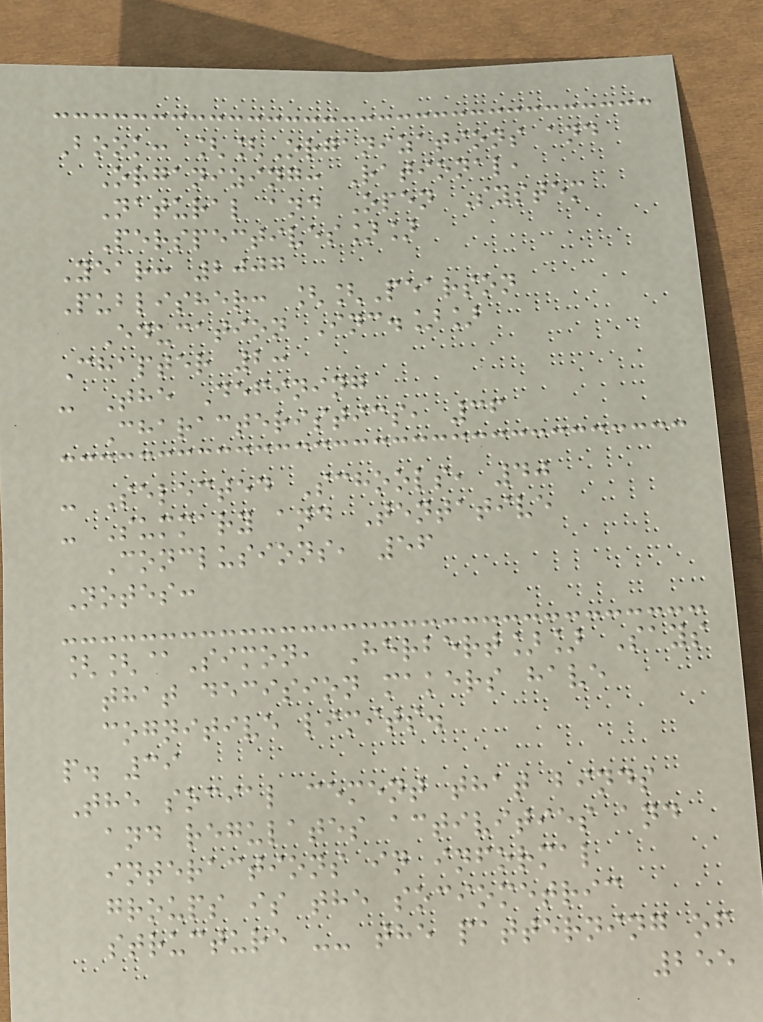Book: [[Organizations and
Organizing: Rational,
Natural and Open System
Perspectives]]
Year: 2007
Publisher: [[Pearson
Education Inc.]]
Chapter 2:
- The Defining
Characteristics, 36
- Selected Schools, 40
- Summary and Tentative
Conclusions, 56
Notes:
[[@Simon, Herbert]] Says
that decision makers have
cognitive limits.
p. 39
The social cement that binds
and regulates activities and
interactions in informal
groups is the sociometric
structure -- the patterning of
255
